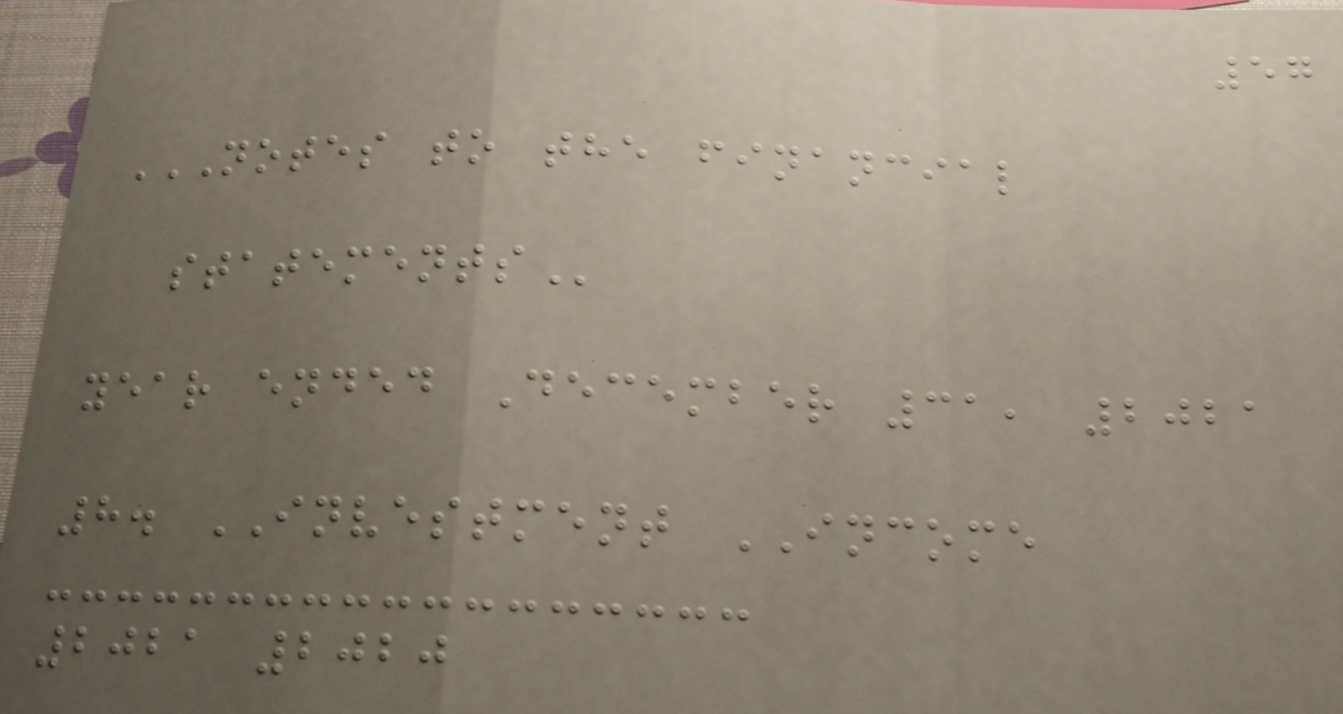57
NOTES TO THE FINANCIAL
STATEMENTS
year ended December 31, 2021
8. INVESTMENT INCOME
2021 2020
